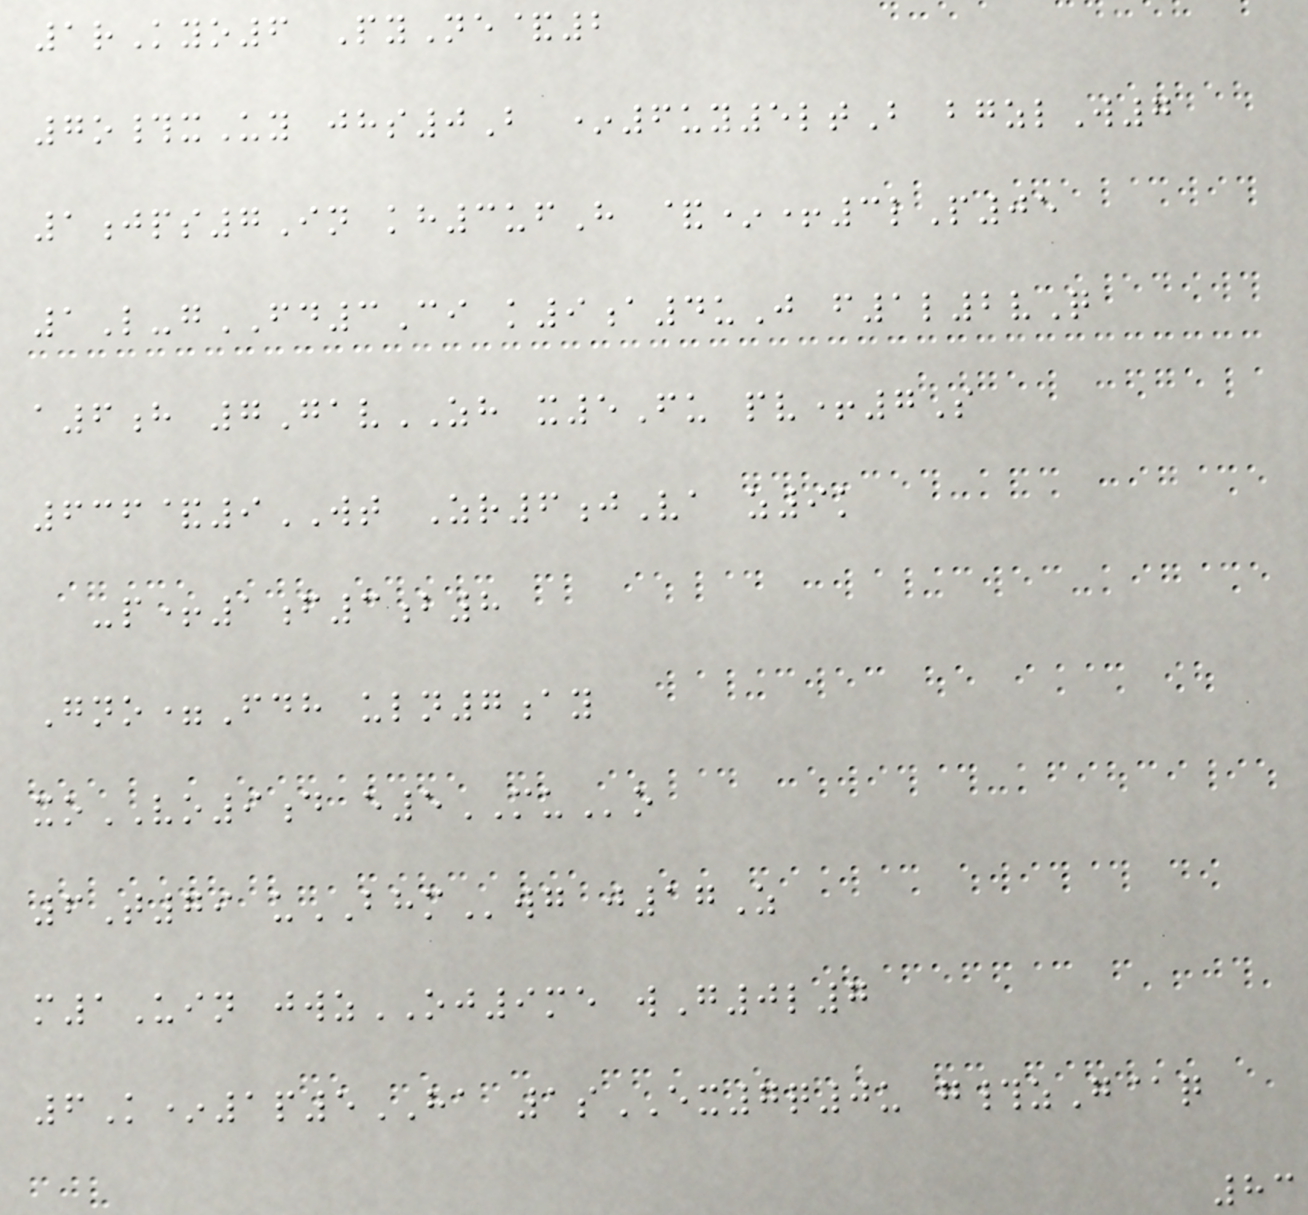1rKyo6 PyNe&2
7o#xUy jhs0B *6uy5ltB bgzlW7
1jps7In kh3ufH &*+3lP05
1L-gFD3Ci k9a4uJ f1l2vQ
a6h 7GavZH x5Fu pv+7S
636&9WT Zr6jVa z9k
-p+1f3b8
Gno=Fdh uln7ay
xoVO9d e5MUo
6T79 uBHMwg j17Z
m1Uin jwzOJ9me wG0l7
6K*1p5HA 1sEX7q0u g#zG@q
83
